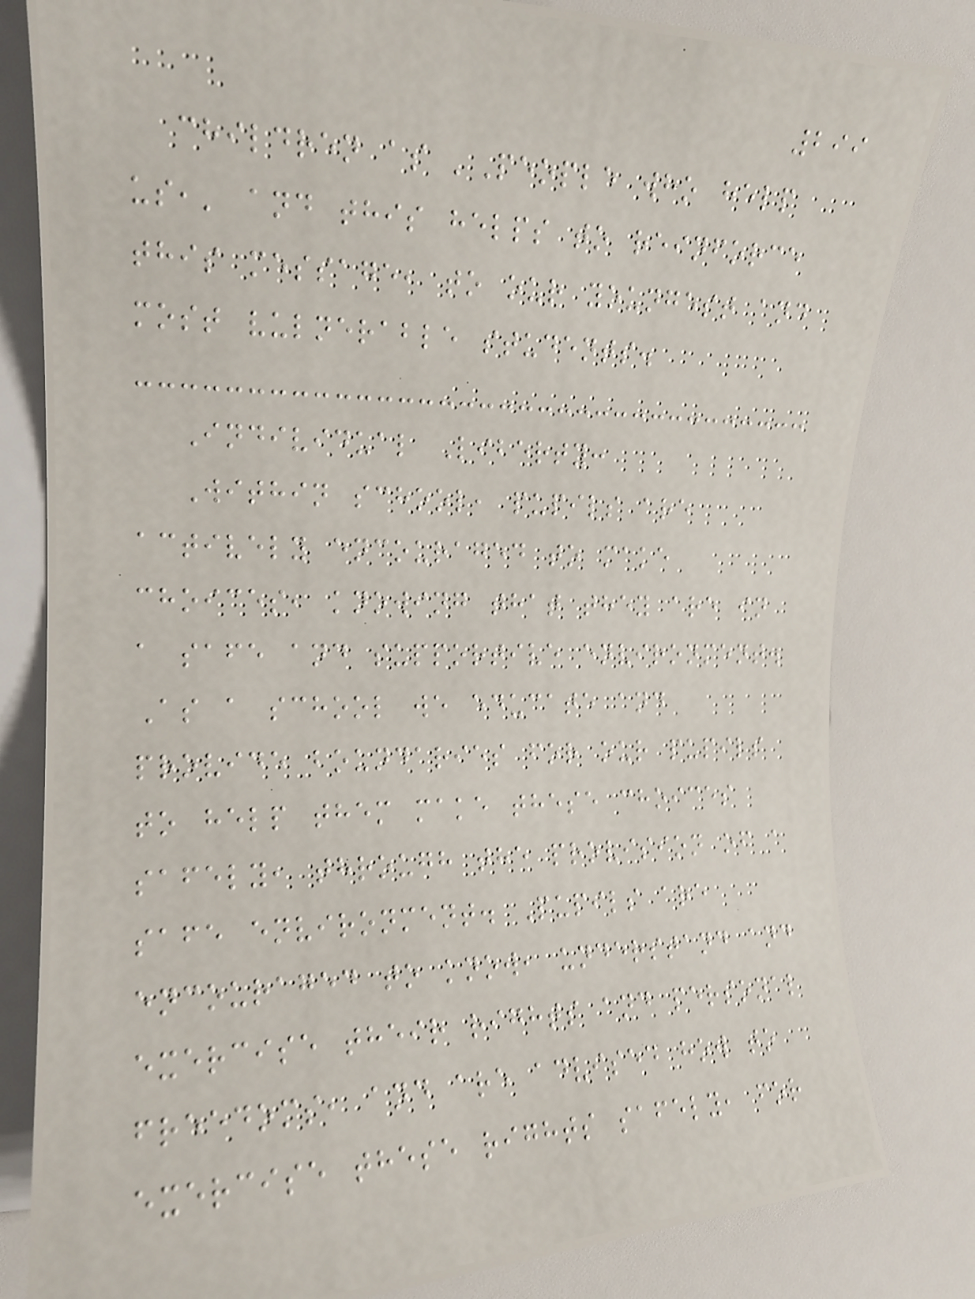299
children as 'People who help
us,' and this helps to reinforce
this message, to our youngest and
most vulnerable students.
Individual Liberty:
Within school, pupils are
actively encouraged to make
choices, knowing that they are in
a safe and supportive environment.
As a school we educate and
provide boundaries for our pupils
to help them make these choices
safely, through the provision of a
safe environment. Pupils are
encouraged to know, understand and
exercise their rights and personal
freedoms, and are advised how to
exercise these rights safely, for
